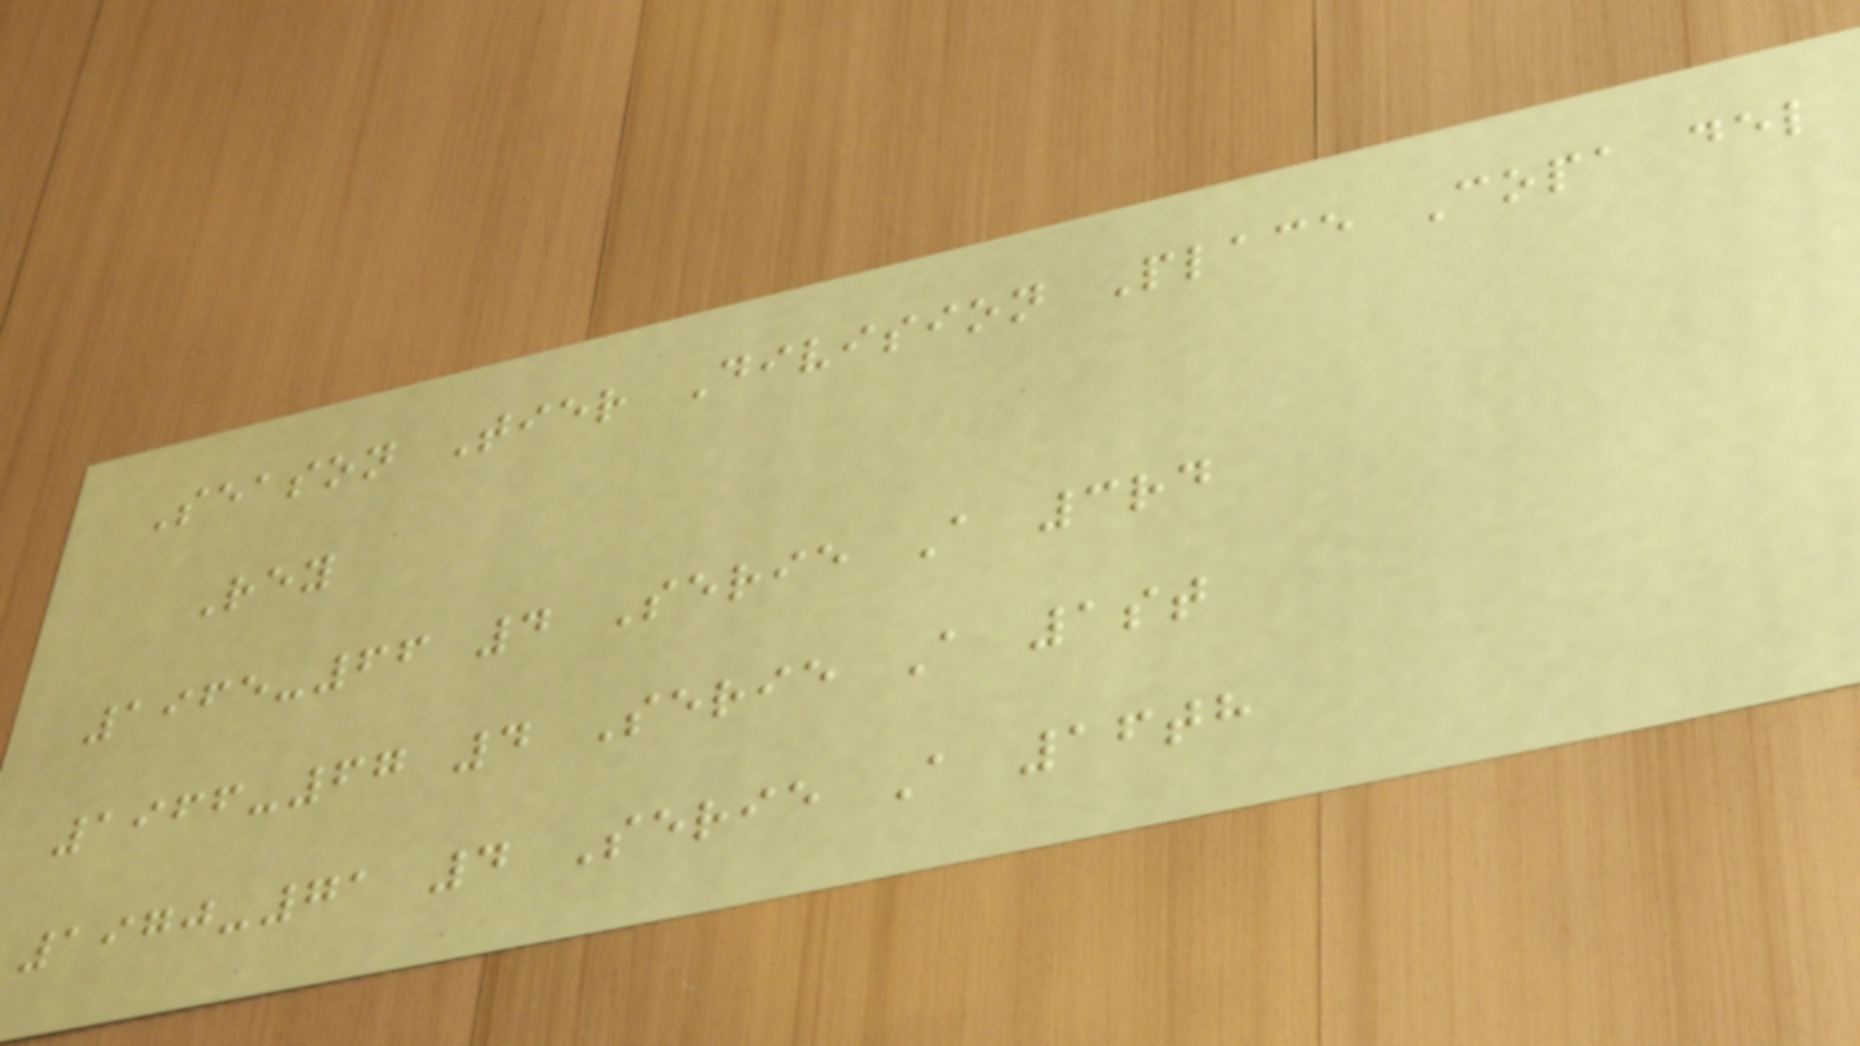Season Tier Division Place Copa del
Rey
1965-66 4 Serie A 3rd
1966-67 4 Serie A 1st
1970-71 4 Serie A 16th
